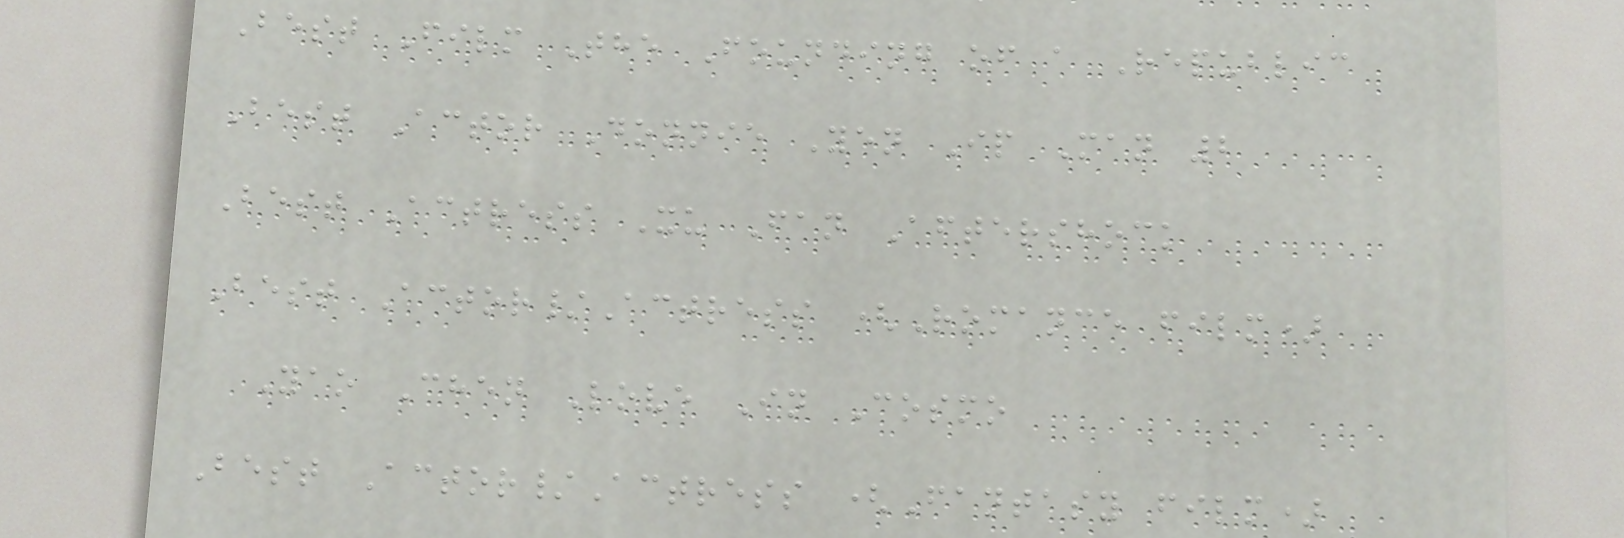Best Film The Founding of a Republic
Best Actor Donnie Yen Ip Man 2
Best Actress Xu Fan Aftershock
Best Actor/Actress (Romance film)
Yao Chen Love In Cosmo
Best Actor/Actress (Fantasy film)
